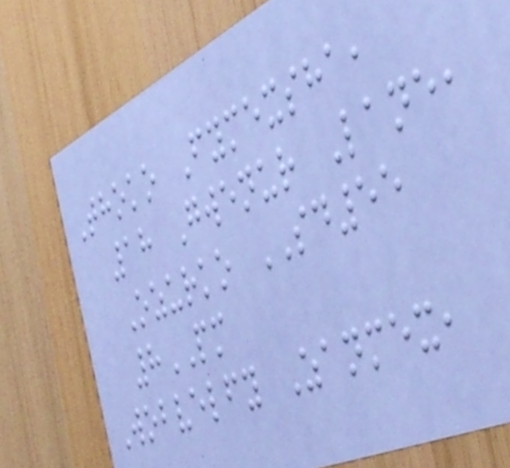Thoko Fymexsha,
18 Gwenur Lane,
Ozurko SD55
8PM
Wobvelfy Zanmex,
